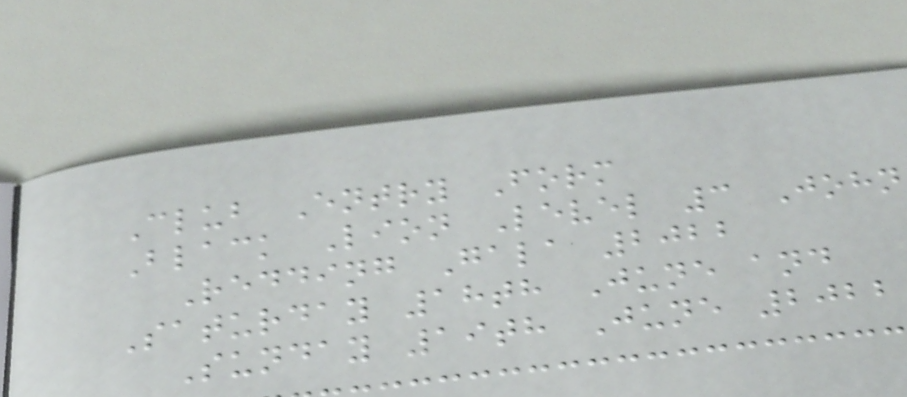Club Entry Form
Black Lion Level 3 John
Redding Gala 2022
Saturday 18th June and
Sunday 19th June 2022
